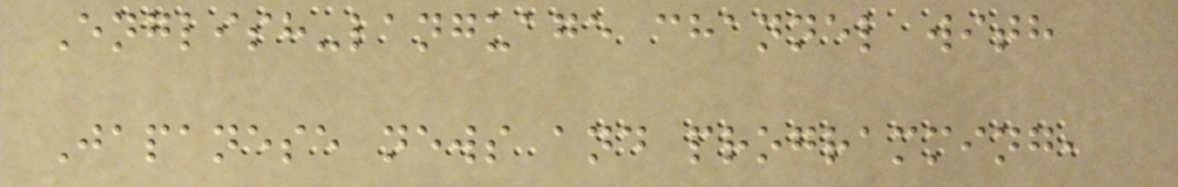English-language channel with
Japanese news and programming,
